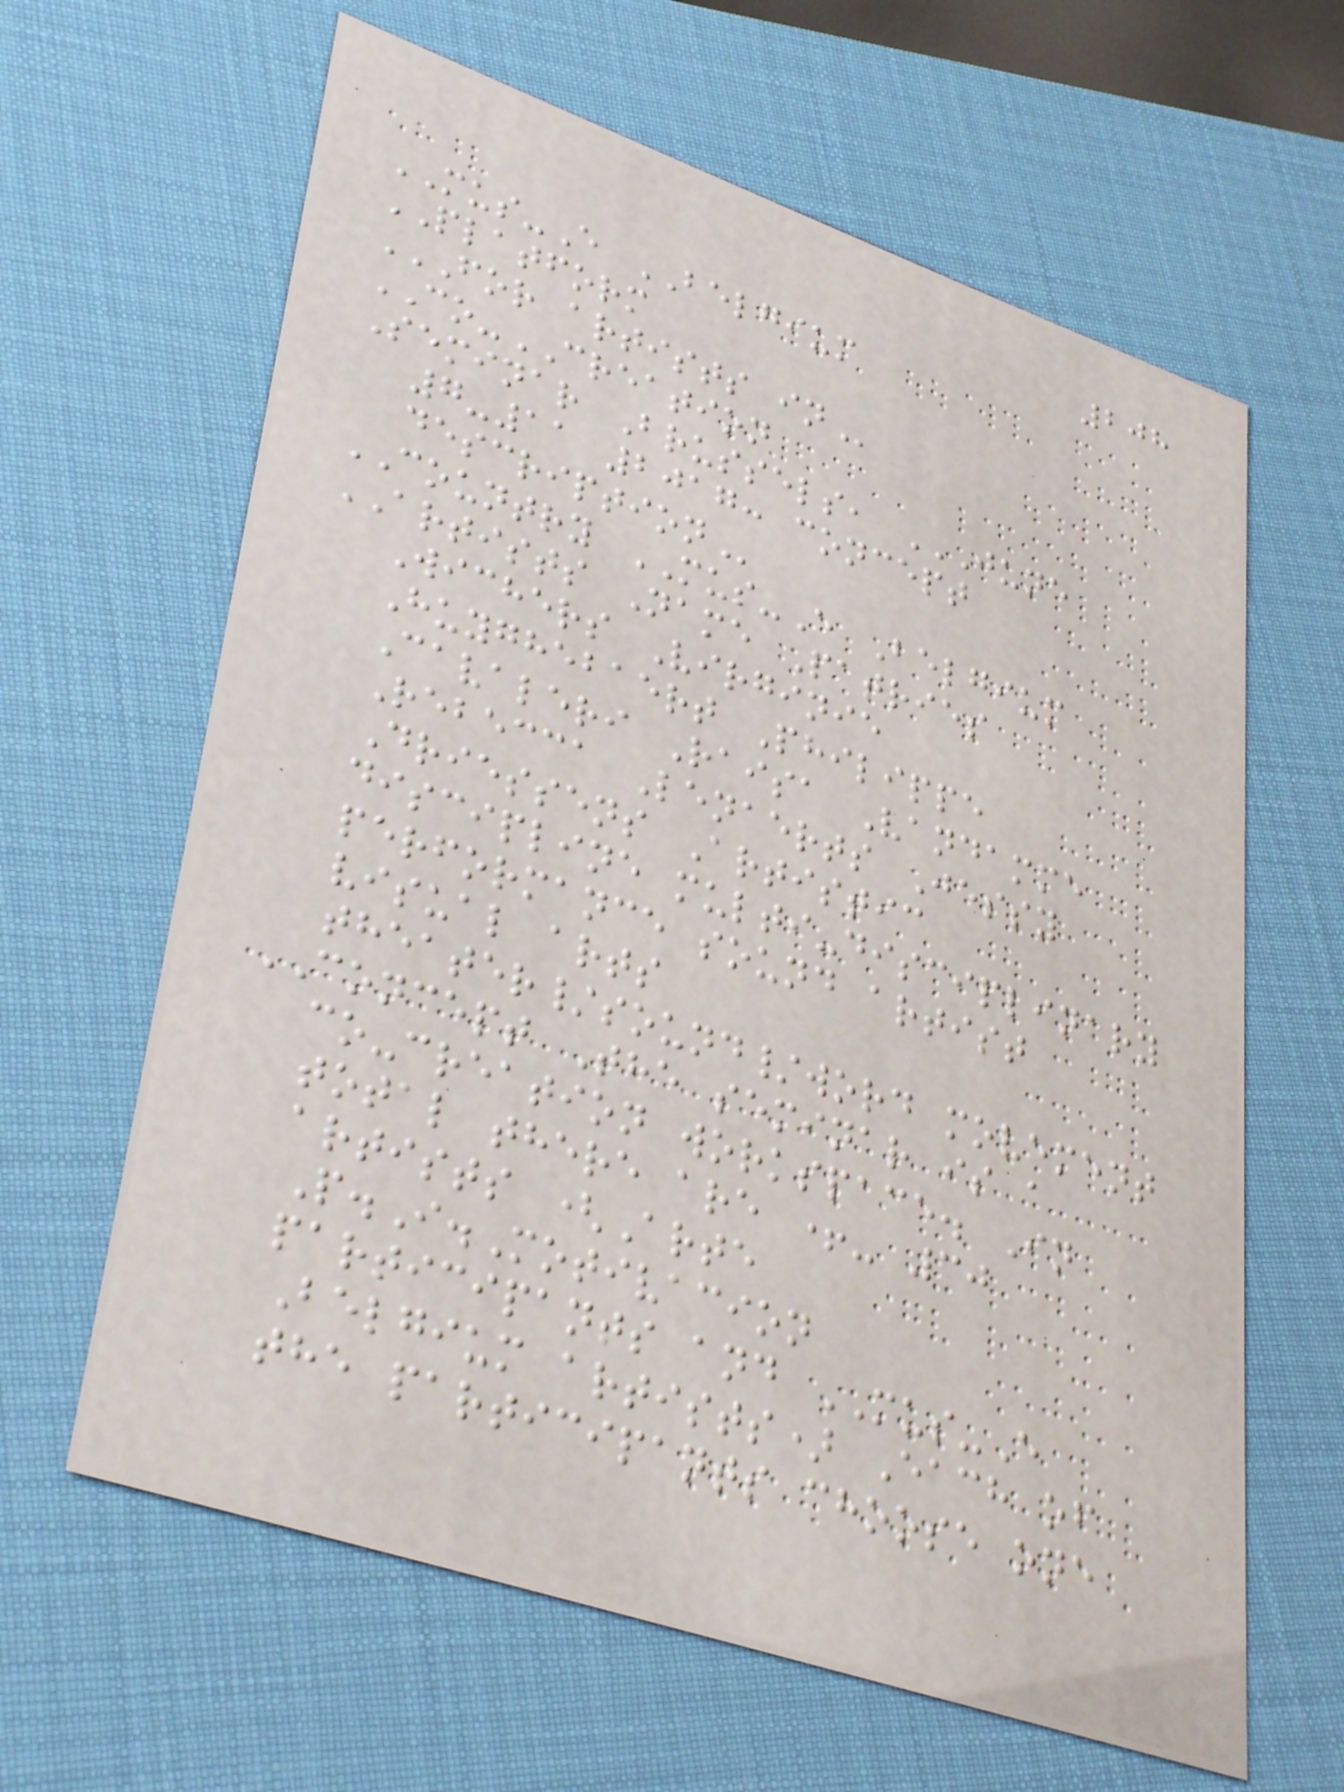208
MUS-E BELGIUM
PLATFORM
FOR ARTISTS IN
CO-CREATION
Seminar Brussels, JUNE
7-11 2017: CONCEPT
DESCRIPTION
COUNTRY MUS-E Belgium
ARTISTS Name Patries
Wichers Virginie
Huyghebaert Philippe
Cavaleri Raisa Vandamme
Rebecca Lenaerts Jessy
Driessens Artistic
discipline multi-disciplinary
performance sound artist
visual arts
theater/sound/word movement
CONCEPT The seminar is a
co-creation workspace. In
total there are +- 30
artists (Arte
P.I.Motivacion
participants and MUS-E
Belgium artists) Each of
the participants choose one
